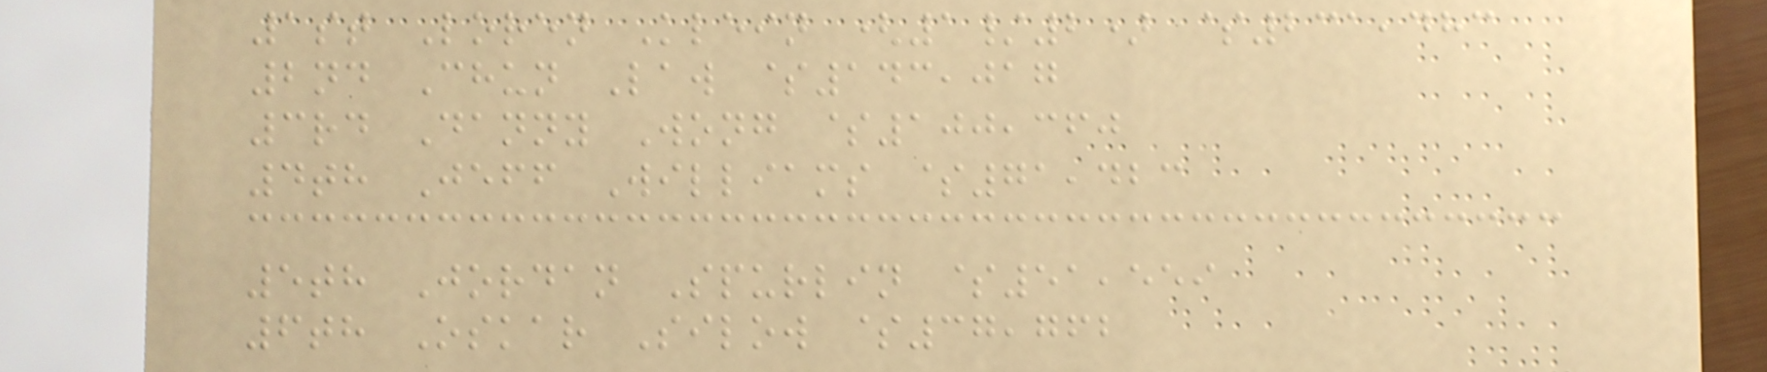1st Loren Klein (1/2) $231,483
2nd Chun Law $143,017
3rd Danny Wong $100,360
4th Jeff Williams $71,423
5th Jordan Spurlin $51,559
6th Oskar Silow $37,762
